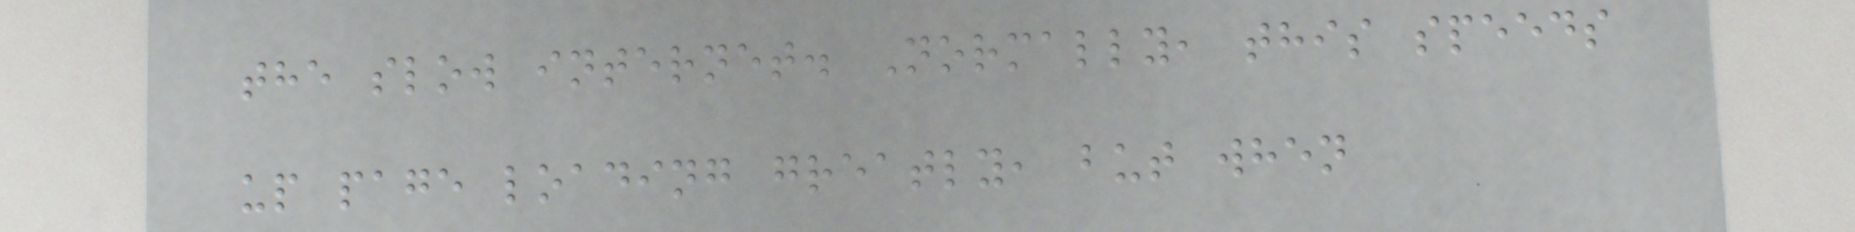the slow internet. Normally, this speeds
up page loading greatly, but when
